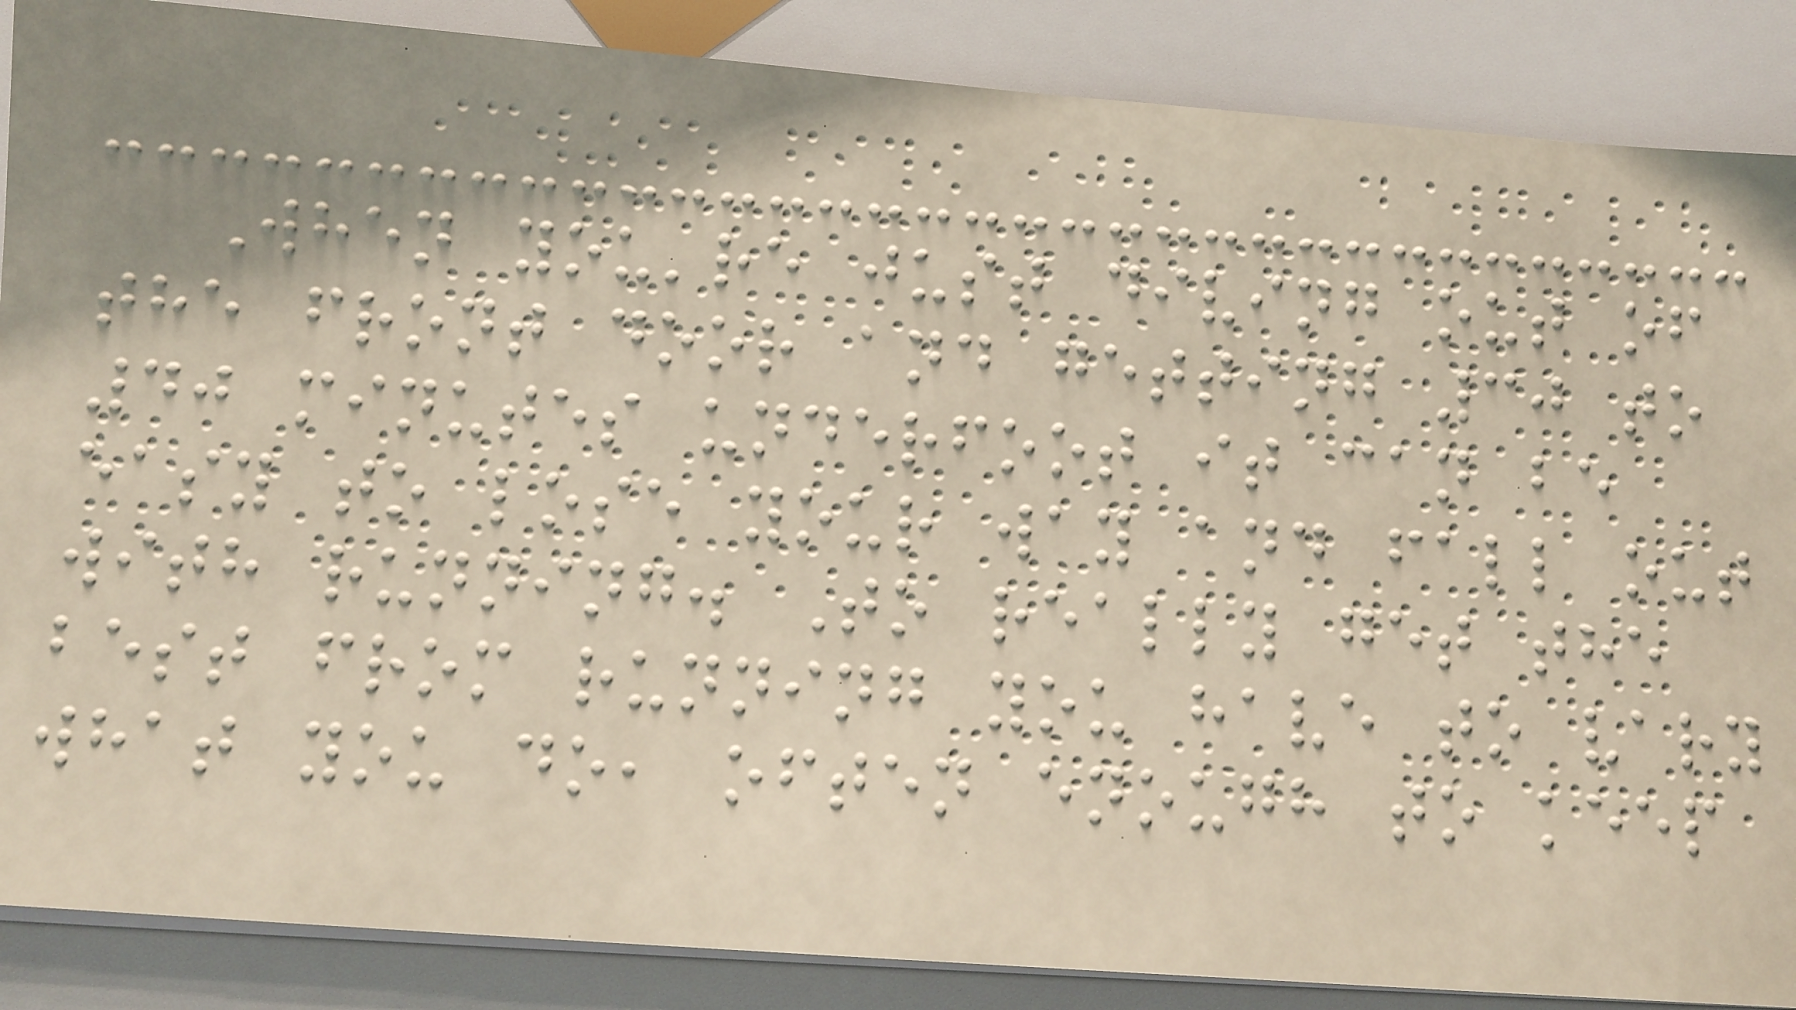When you're just diving out of
the front door and getting 30 to
40 minutes underfoot it can be
easy to lose your way and fall out
with running. To really get the
best from running you have to vary
what you do, often enough to keep
